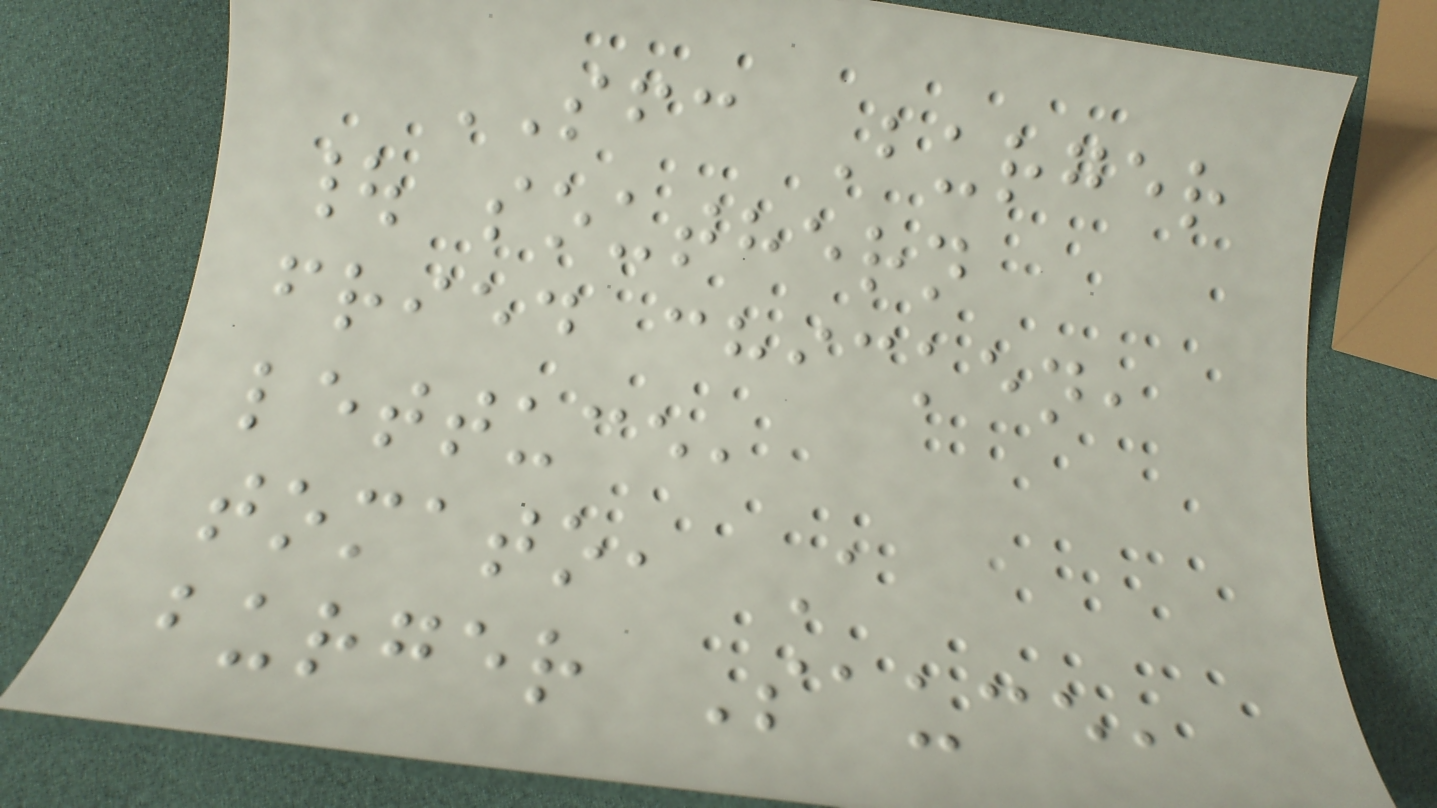SFC Burger
| southern
fried chicken,
lettuce,
tomato, A
burger Sauce,
